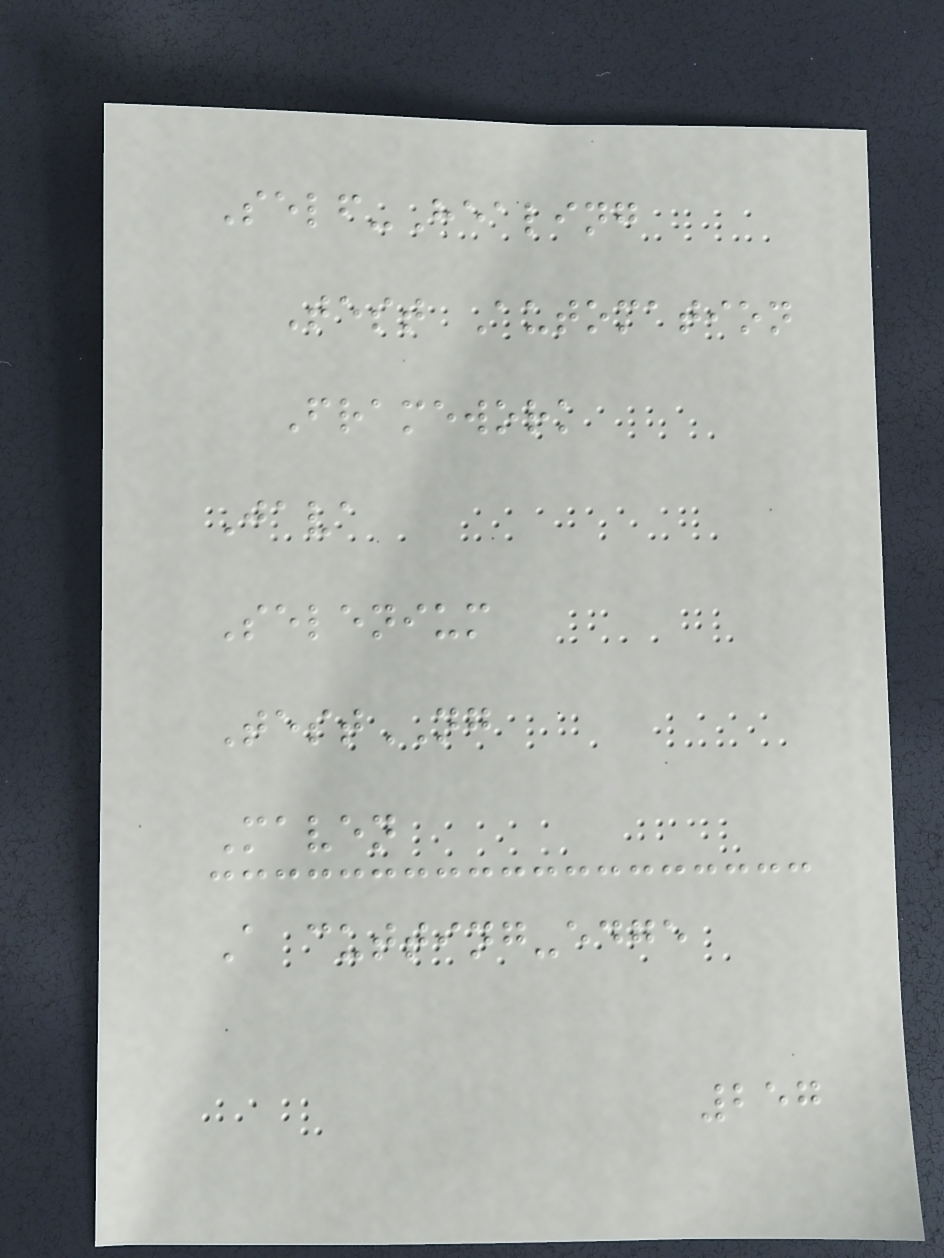Self-Healing
Test Automation
Framework
Java
Selenium
TestNG
Maven
A cutting-edge
257
